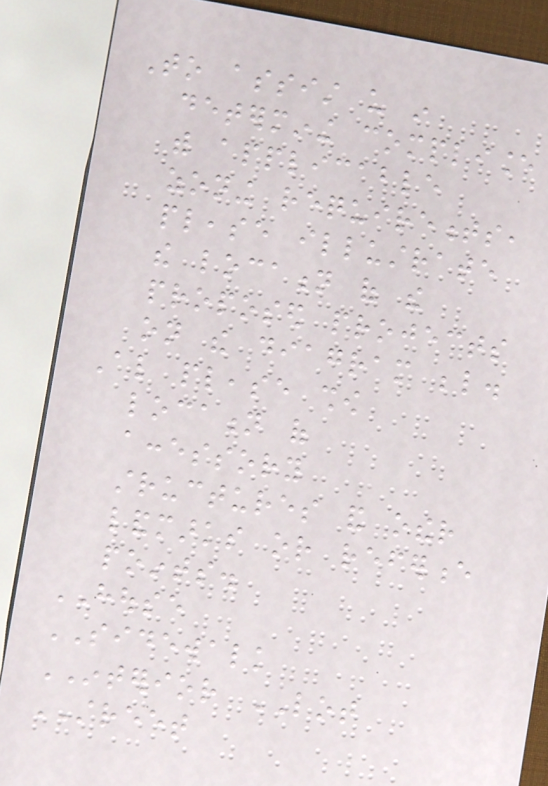To assist us in
determining compliance
with applicable
zoning requirements,
please illustrate
the location of the
proposed projects
on the diagram below.
Also please show
location of
accessory
structures and other
landmarks or reference
points.
HOUSE
SIDEWALK
INTERIOR LOT
STREET
